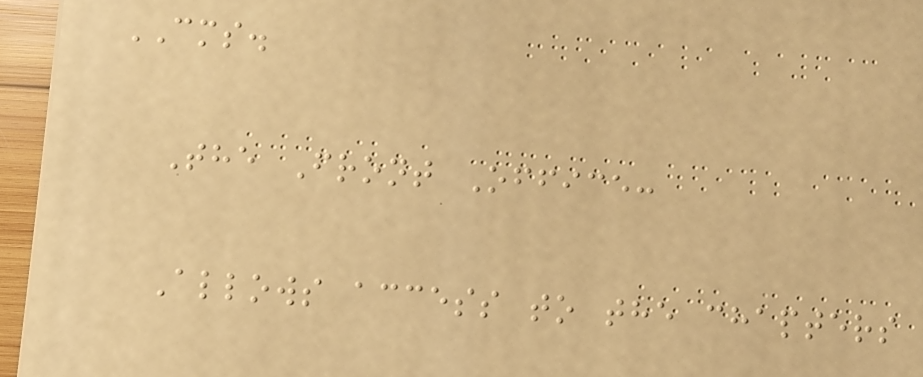CMS.
The Front Office:
Allows access to the chapters
